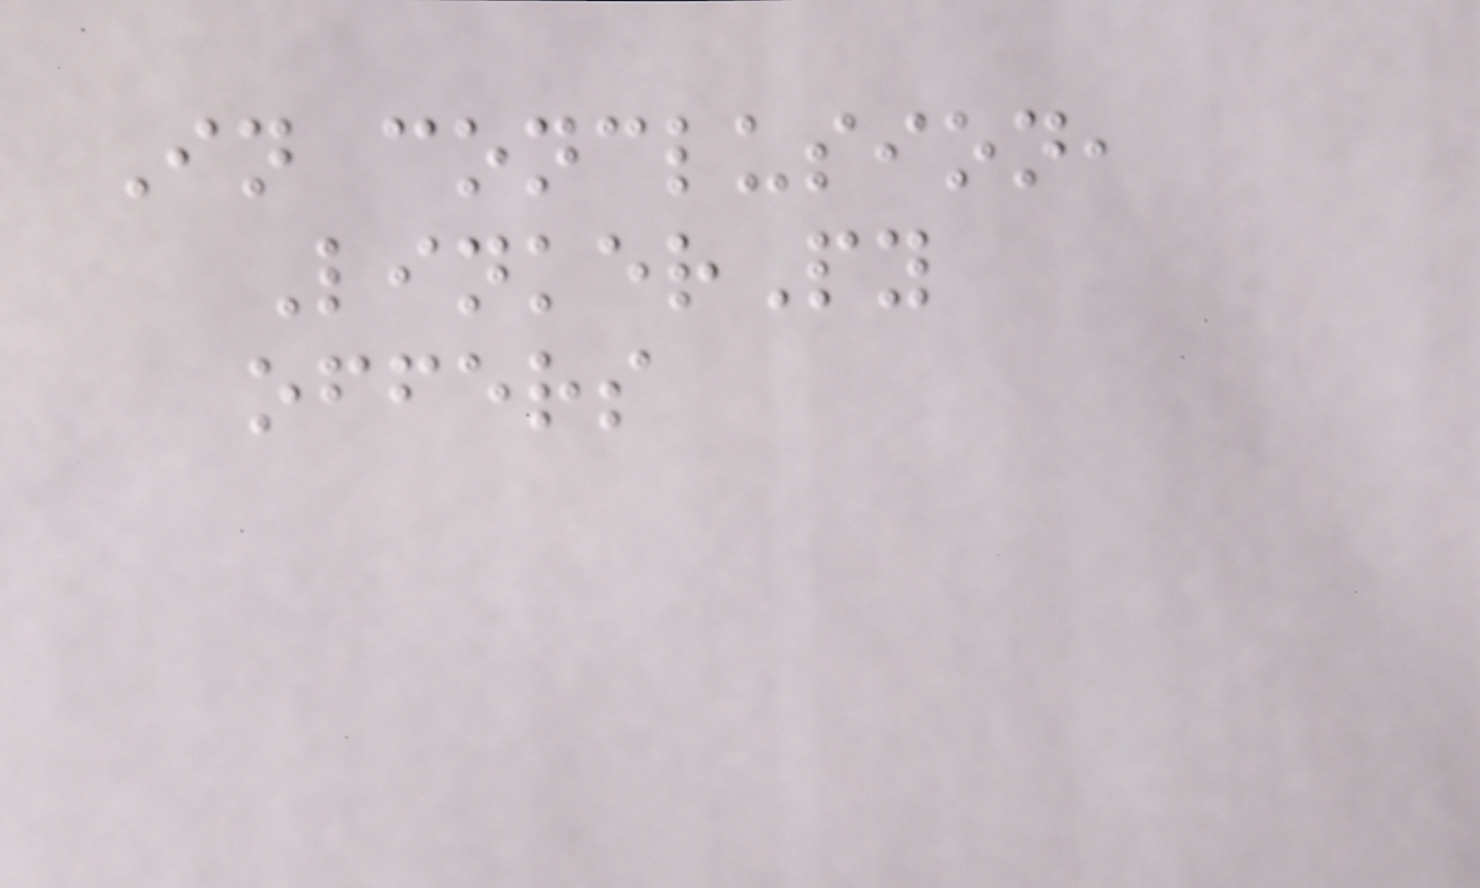In conclusion,
LinkerPy
offers
